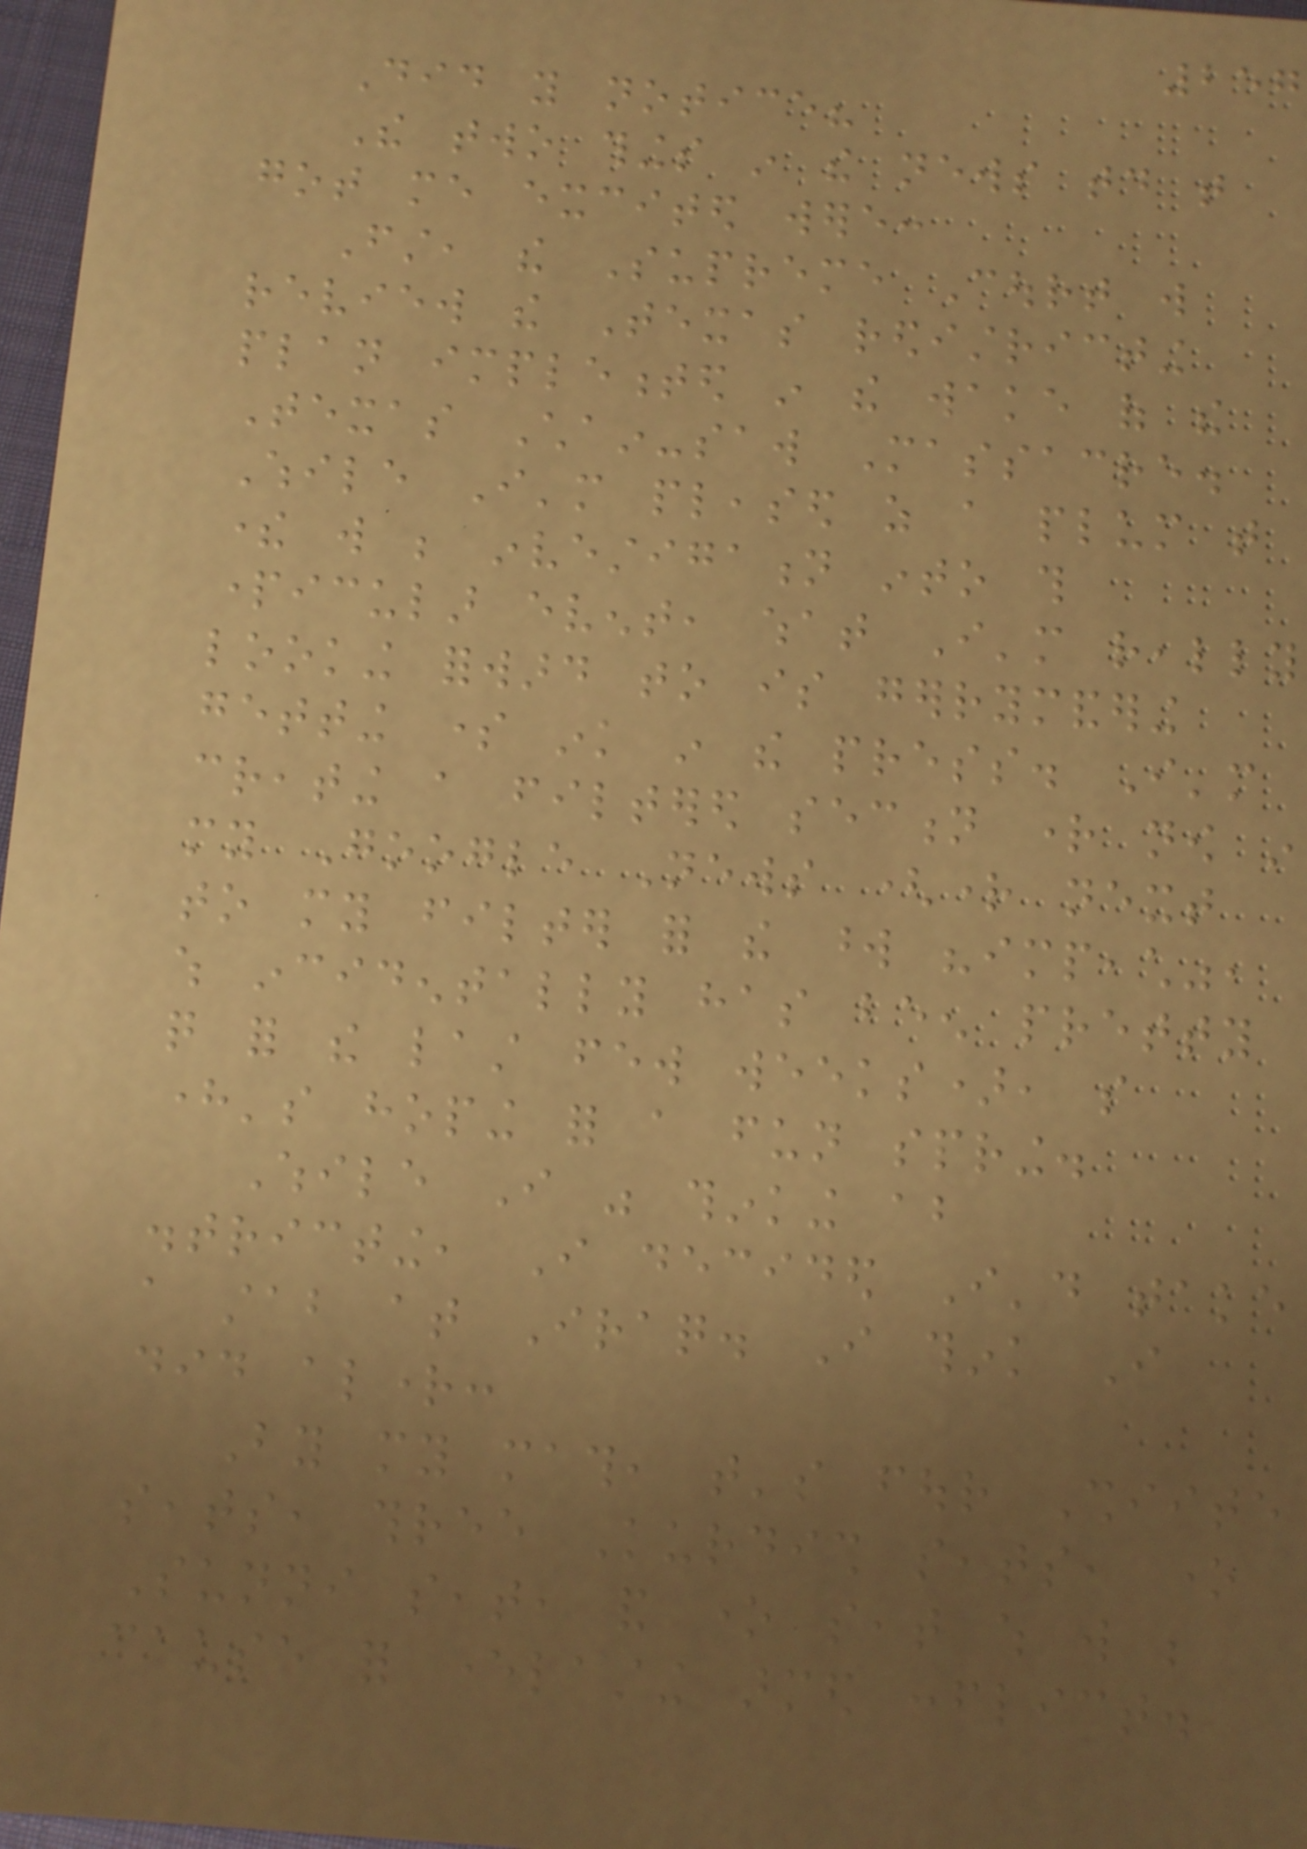257
Did you notice?
The two things in the news today that
got me excited were:
First, the Supreme Court will
review the Texas redistricting
plan implemented in the wake of the
Texas Chain-saw Massacre.
While I'm pleased as a plum that
there will be investigation into this
particular event, what I'm really
looking forward to is gerrymandering
getting some ink in the press. I'm
creating a filtered section right now in
my Google News (right next
to my filter for the word "impeach",
which incidentally has been pretty
quite for the last few weeks), so
here's hoping for a fun spring.
While I was thinking about
districting, I decided I'd take
a stab at Iraq. I think I
did alright:
By my math, that's four Shiite
seats, three Kurdish seats, one
Sunni seat, and one seat which will be
cause for everlasting armed conflict.
